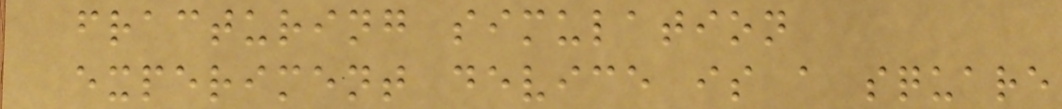fracturing simulation
experiment device is a square
